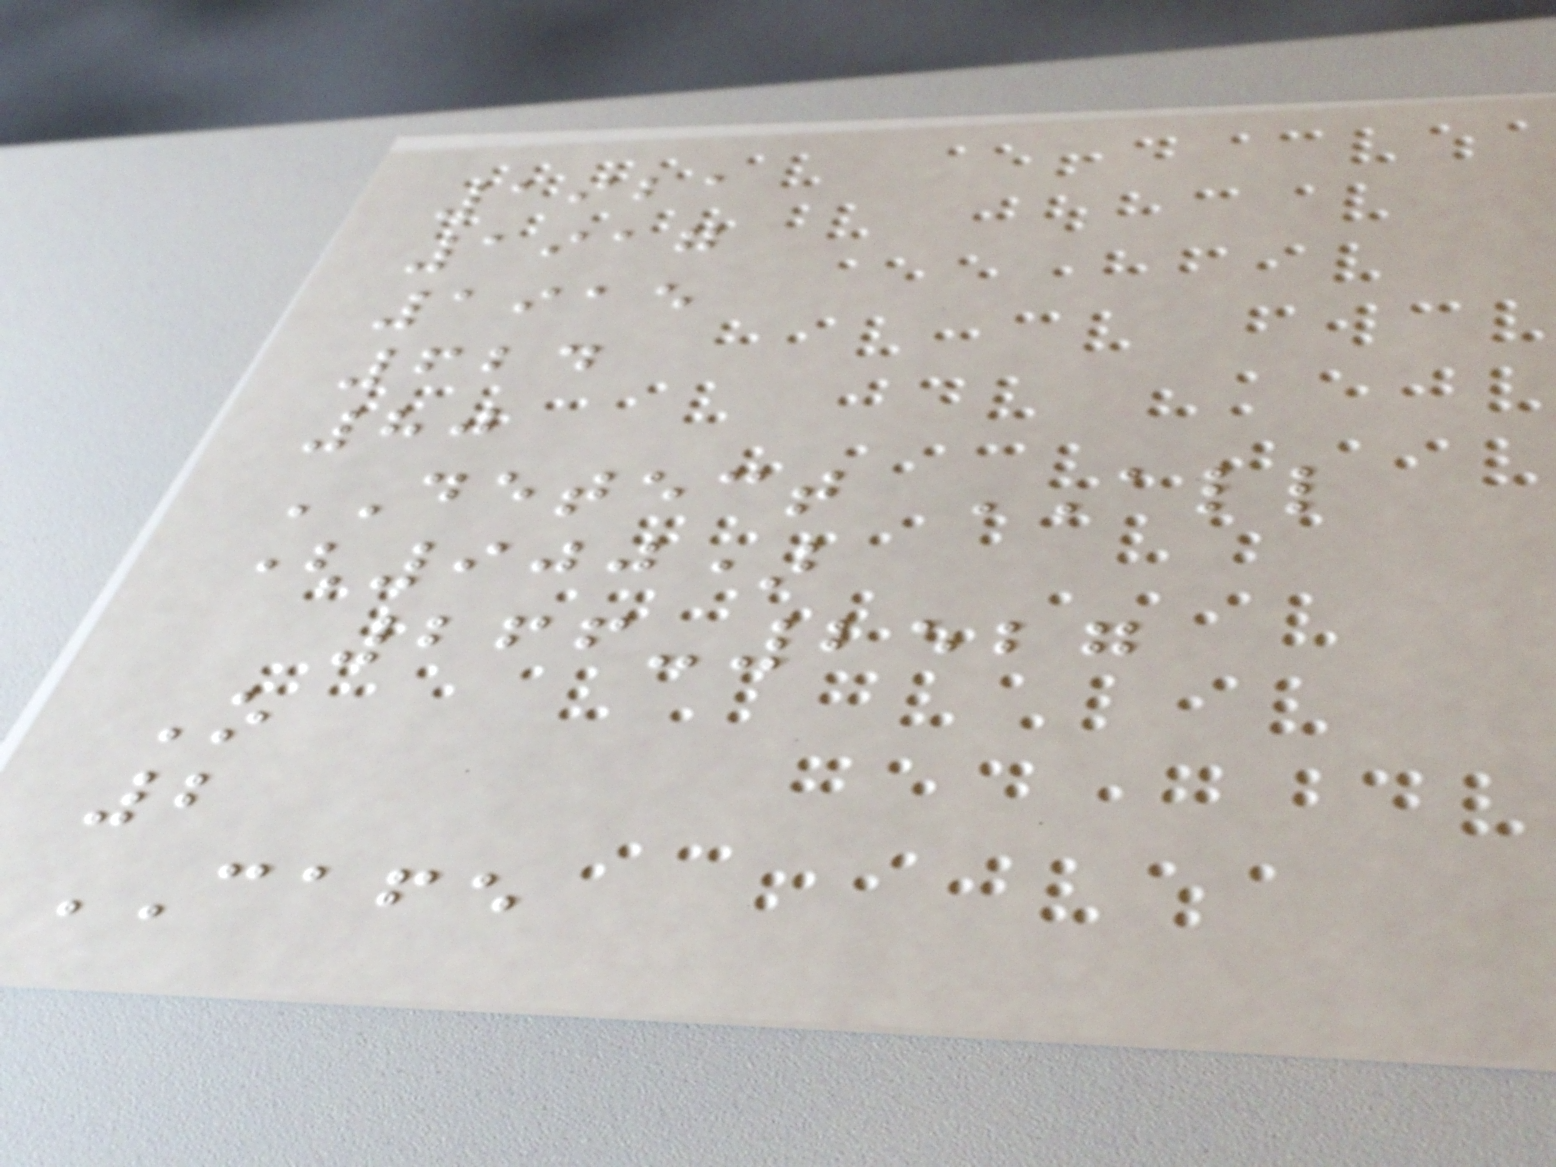1921
1917
1915
624
80
DETECT ALL
(900)
266-2527
O
2
CAFE
